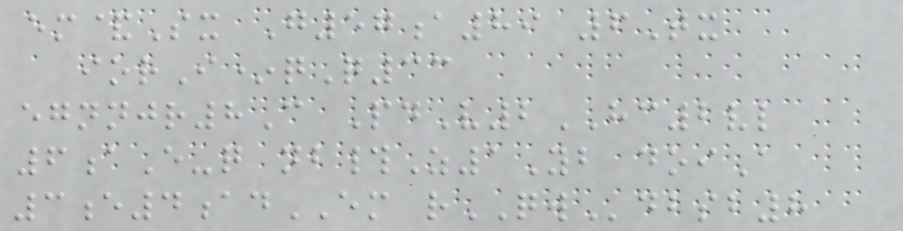em&Sx G57a89 6Tx
iorI*qQ33
egnnjr8C PdV2HC2vl
6aE-q nb#Z1Yb doiA
3e4adEM rQWdbsb8
